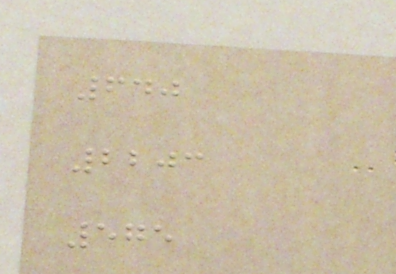640
2203
575
